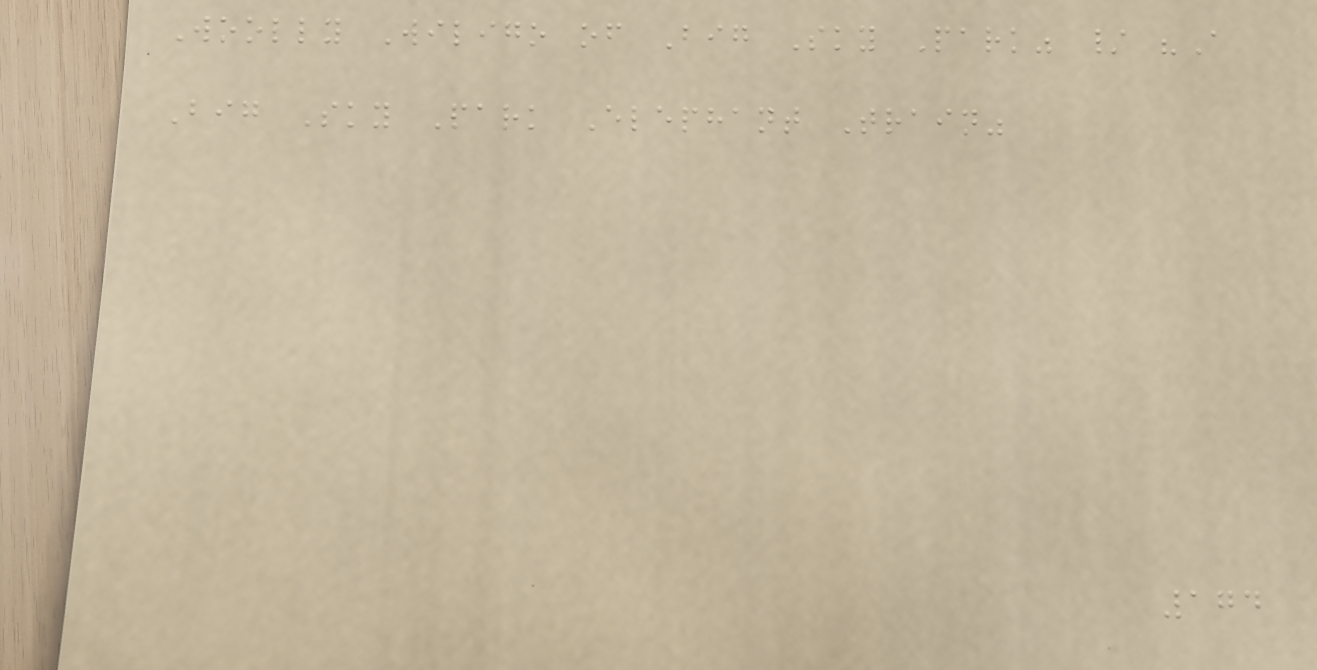Woolly Wiligo of Big Sky Park" / "A
Big Sky Park Elephant Train"
174
